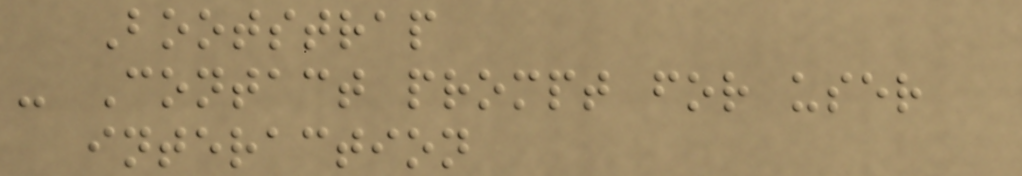Bootstrap
- Contact prompt for user
interaction
